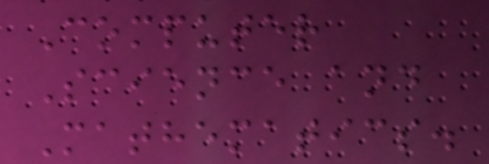Computer
Science and
Mathematics.
